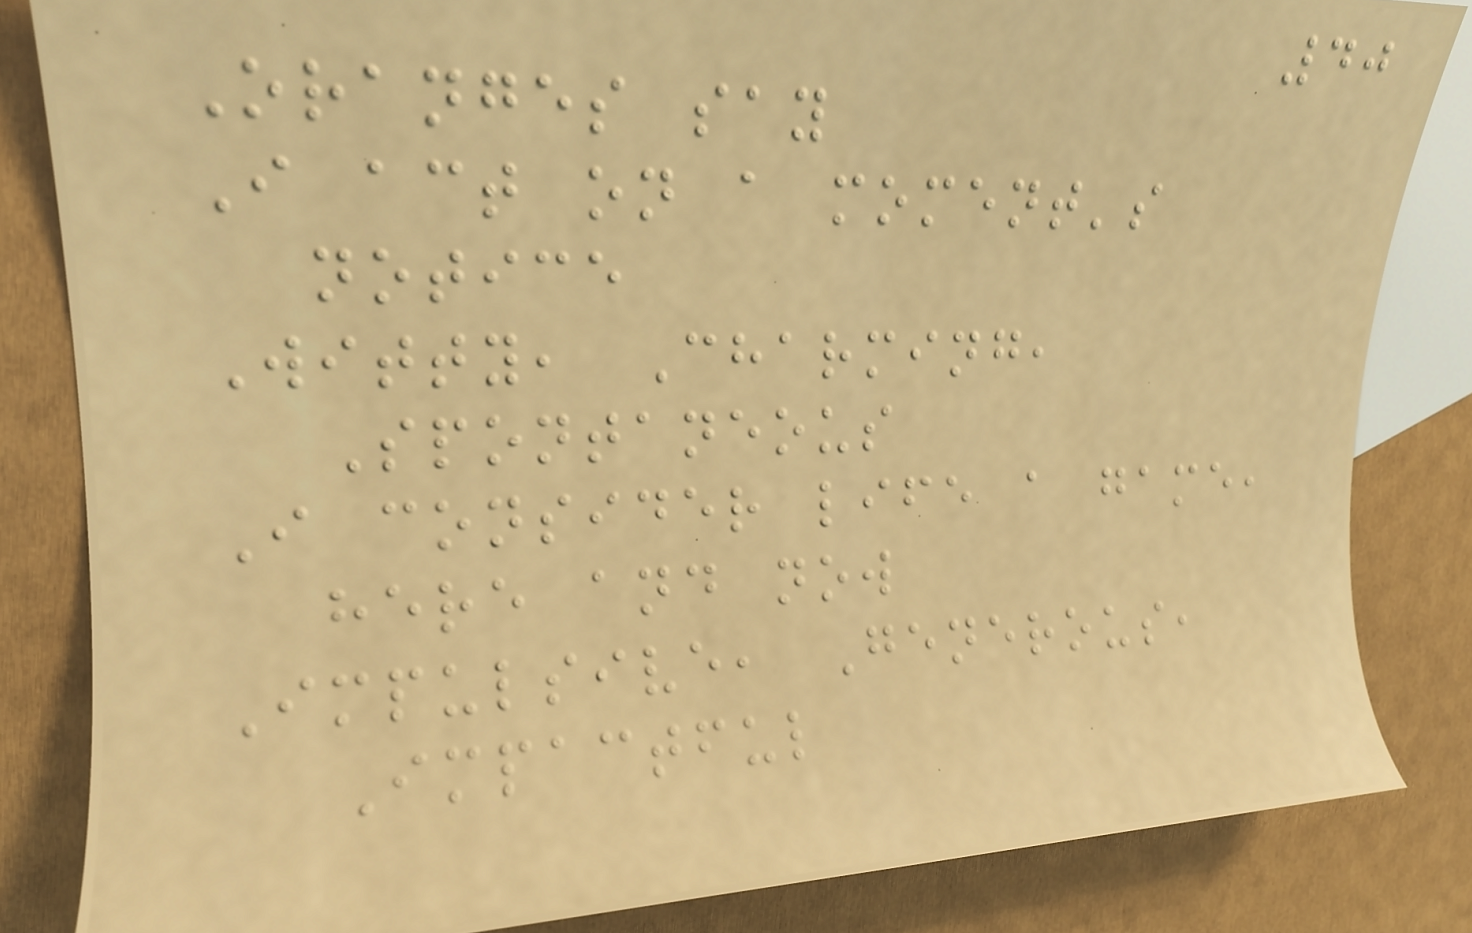40
Oranges say
I act on a moment's
notice
Witty, Charming,
Spontaneous
I consider life a game,
here and now
Impulsive, Generous,
Impactful
